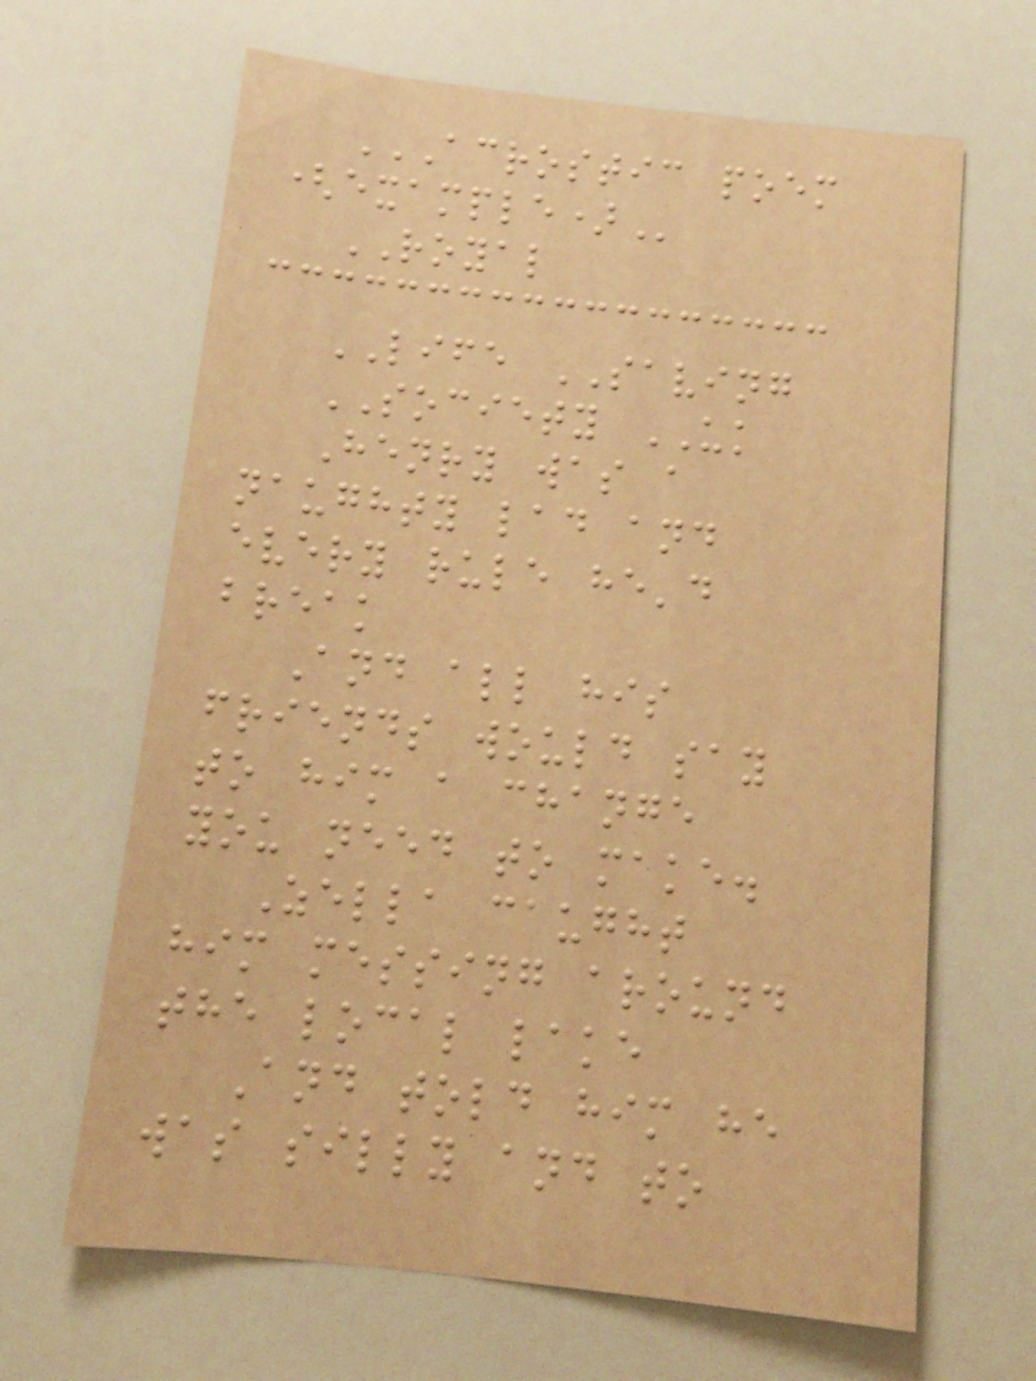ACROSTIC POEM
(EXAMPLE)
ROYAL
LIFE SAVING
SOCIETY UK
Henry was a
naughty lad and
every rule he'd
break
And all his
friends would say
to him a change
you need to make.
Zella caught
him messing around
the local lake
And told him he
was silly and to
